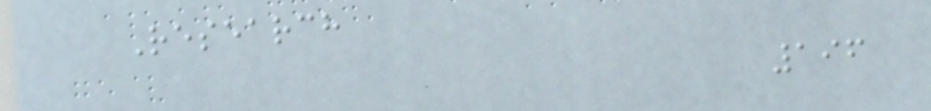Research
196
